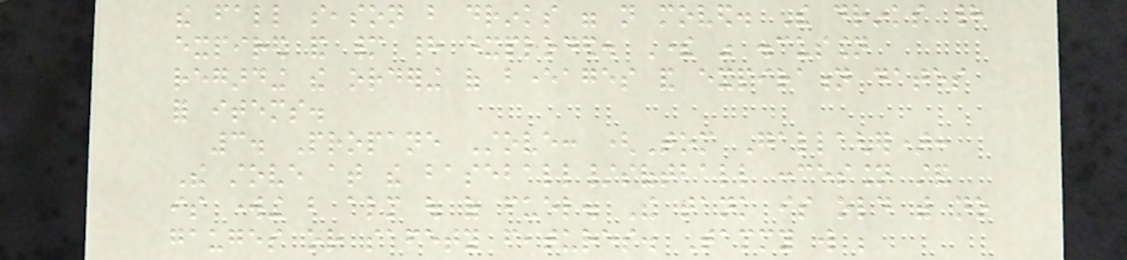the fall season but drinks were not moved. The drinks had
expired and many had exploded. There was discussion
regarding the ordering of beverages and expiration dates
for items.
3. Propane Stove: (Tom Gallagher):
The stove at the baseball/softball concession stand
is working but almost out of fuel. The tank is old with no
gauges or safety features. Tammy will be
